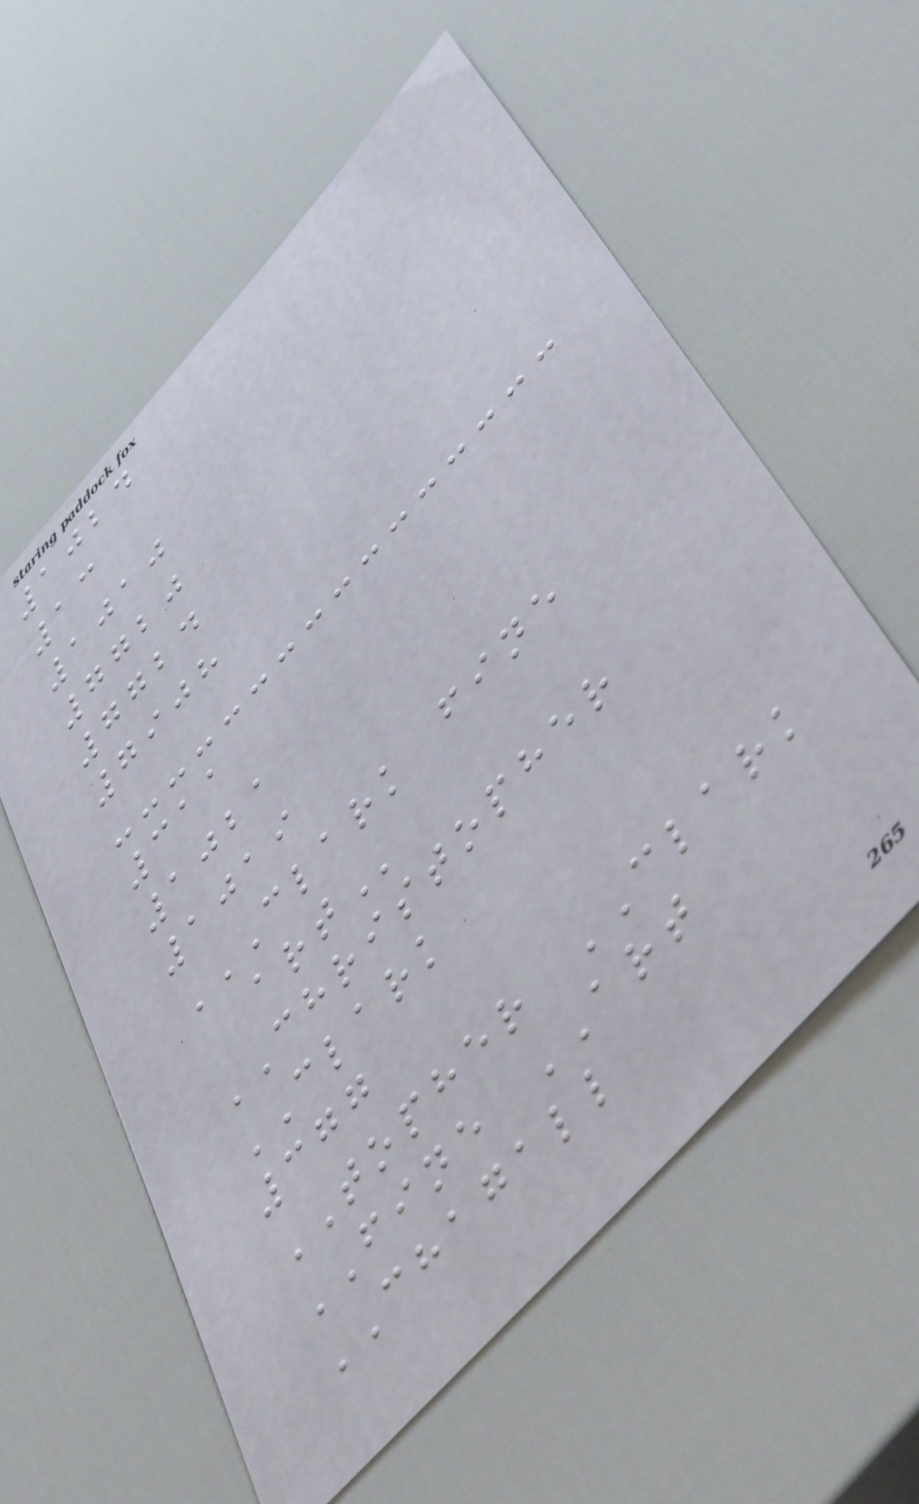1024
13
1010
7720
7724
7908
311
1021
1019
CLARK FINE
ART
CHRISTOPHER
CLARK
377
TOPHER CLARK
FINE ART
CHAGALL
